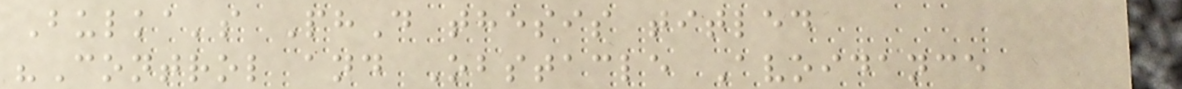Bulka's PhD thesis titled
"Control and Obstacle Avoidance
